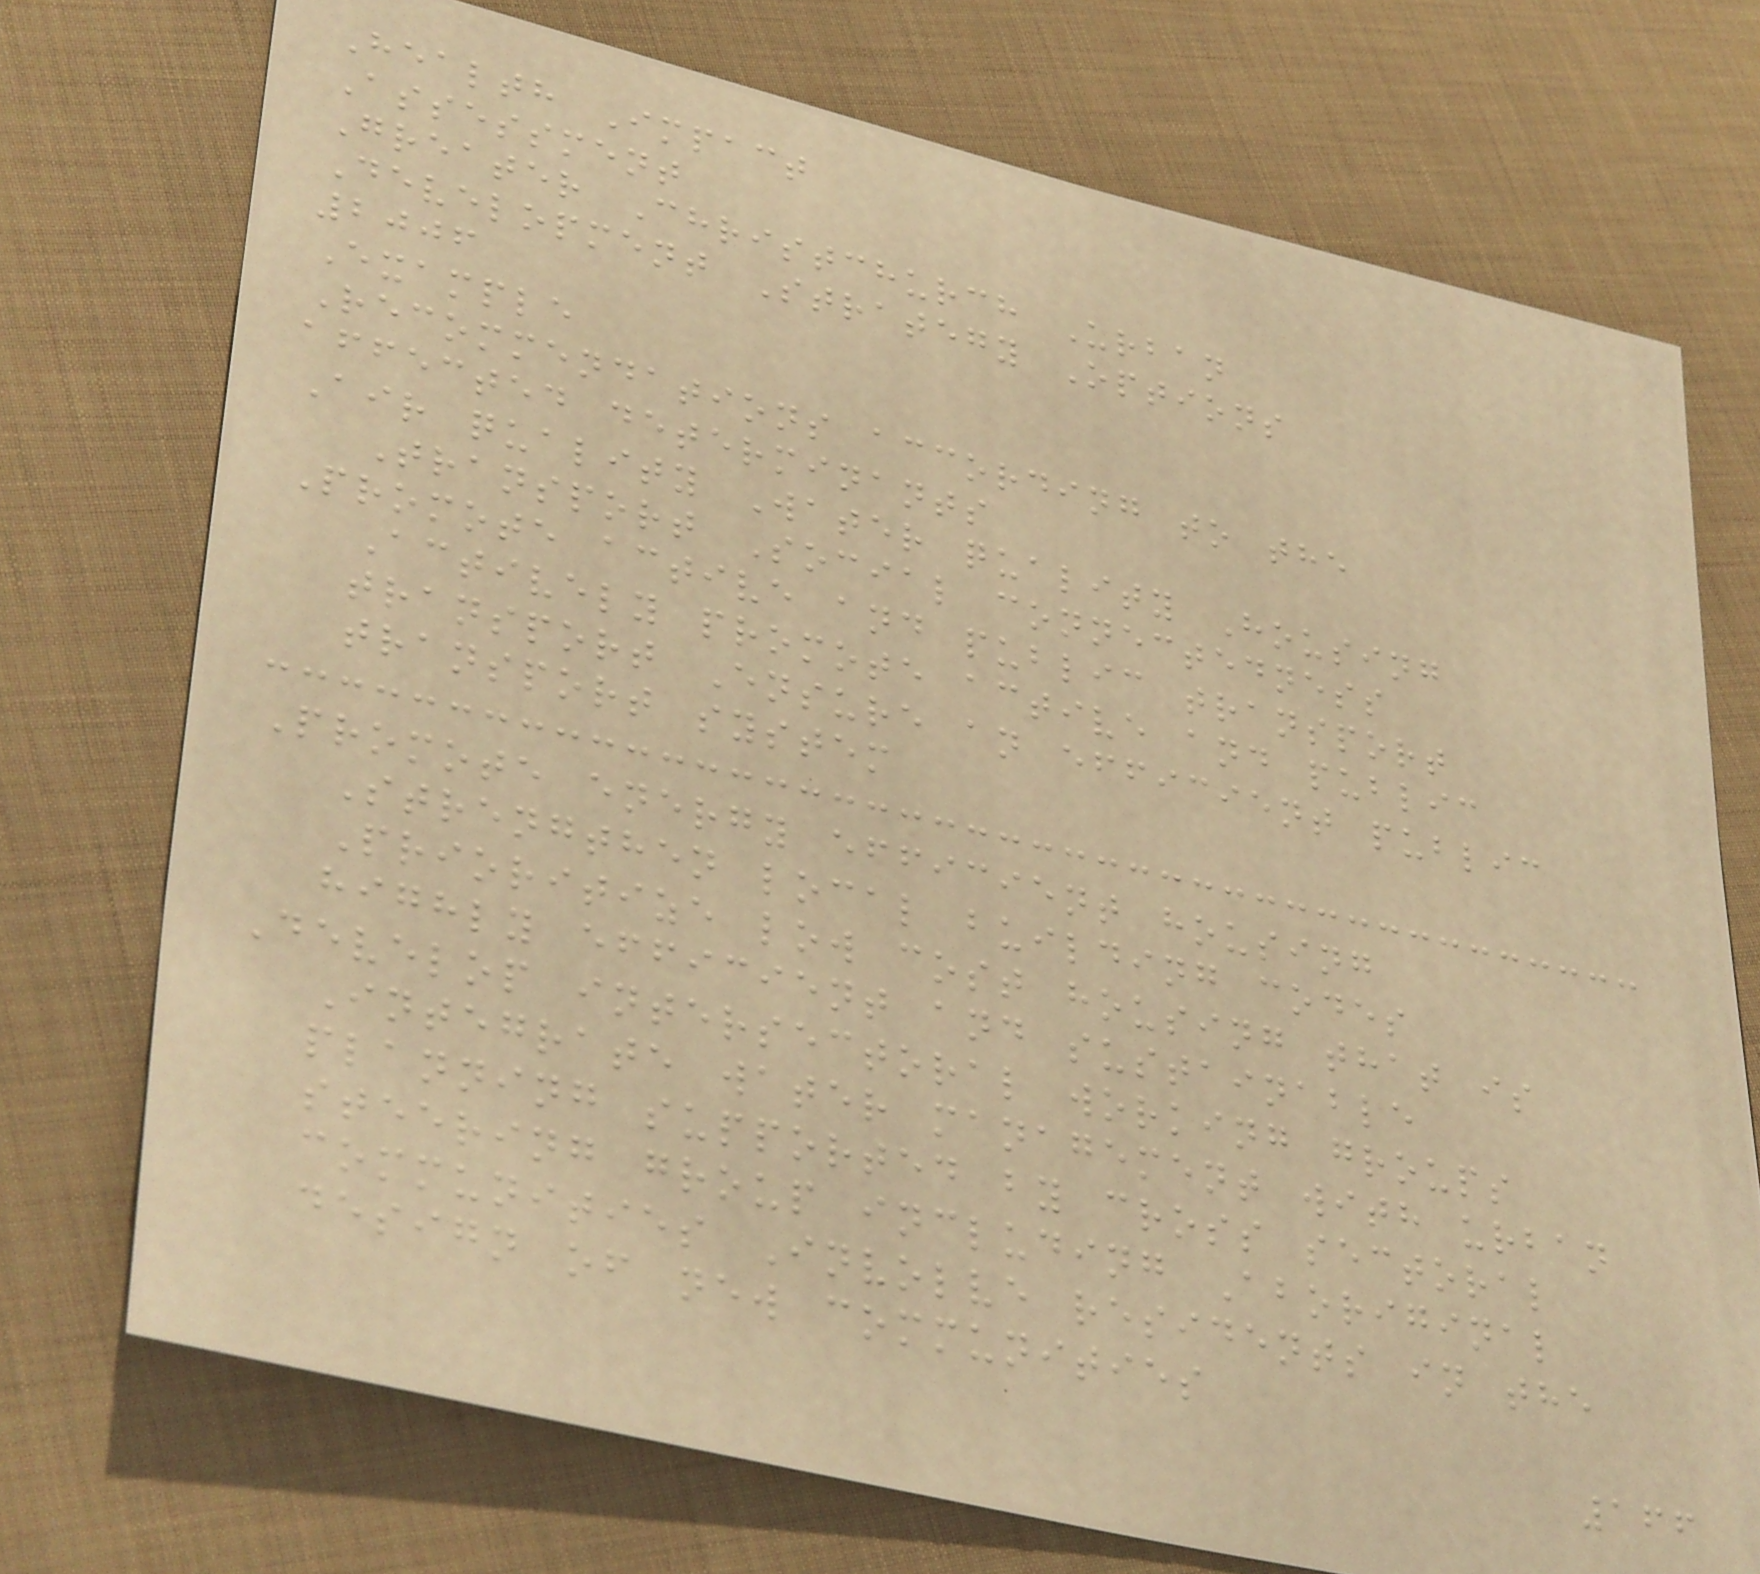Health Impact
Assessment
Greater Christchurch Urban
Development Strategy Options
2006
Example
Recommendations according to the
affected determinants
Air quality Water quality Housing
Transport Social connectedness
Promote active and public transport
Actively promote active and public
transport Ensure an efficient public
transport system
Promote energy efficient housing
Strengthen local building codes
Prioritize low cost housing that is
highly efficient and sustainable
Develop intersectoral working groups
Integrate water management with urban
planning supported by cross sectoral
steering group including Aboriginal
communities Involve residents in the
design of new communities
166
